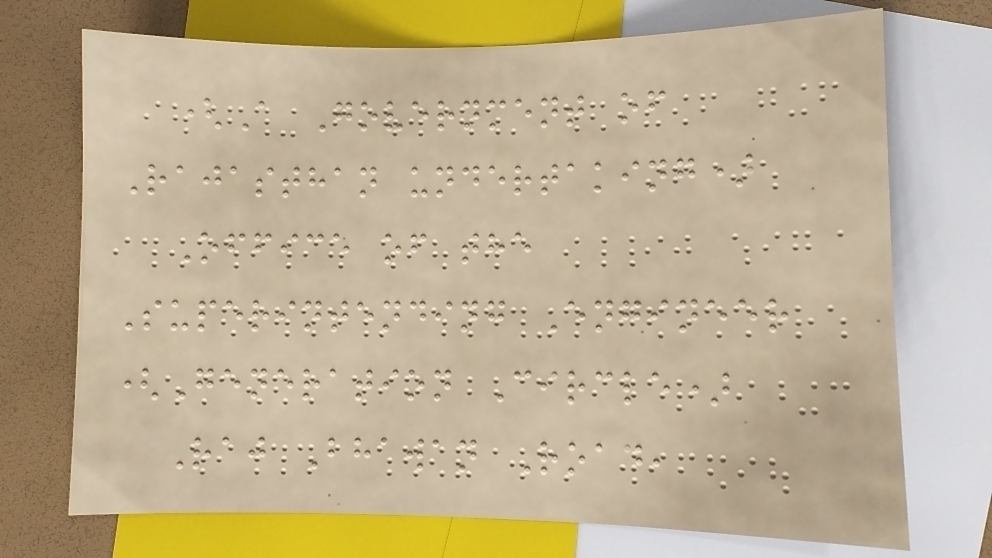(A Government of
Rajasthan undertaking)
Office of the
Superintending Engineer
(Generation Circle)
Raj Bhawan Road,
